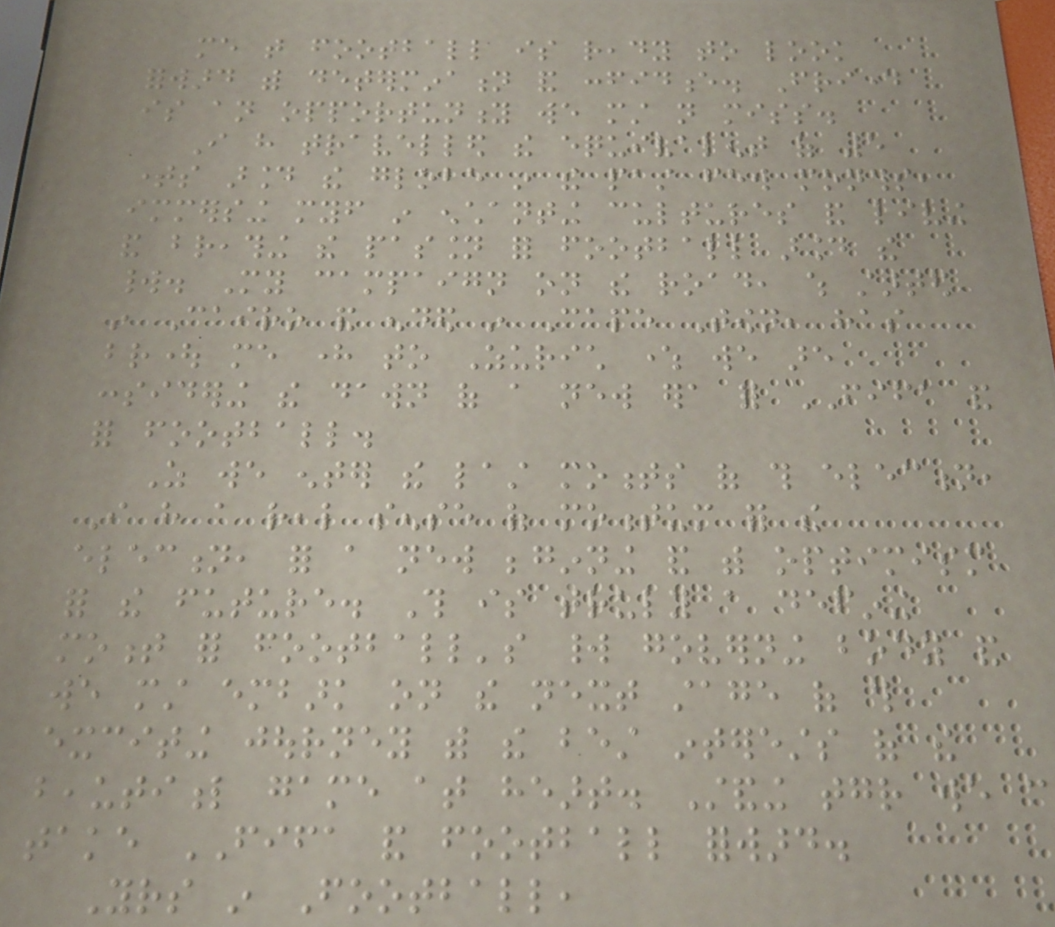me that football is ready to look
forward with determination and confidence. Friday
is an opportunity we must not miss.
I have travelled the equivalent of 5
times around the globe in the past few months,
immersing myself in enchanting cultures and living
and breathing the passion for football around the
world. My campaign on the road, which started
in Cairo and ended in Cape Town, has
brought me here to Zurich where we are
considering the dawn of a new era for FIFA and
for football.
As we enter the last moments of this election,
I have a real sense of momentum for the
election, for a new beginning and with optimism
for the future. This is truly a defining
moment for football's world governing body and
we must embark on the next stage of this
exciting journey with the best interests of the
beautiful game at heart. Standing together we can
take FIFA and football forward.
Yours in Football,
